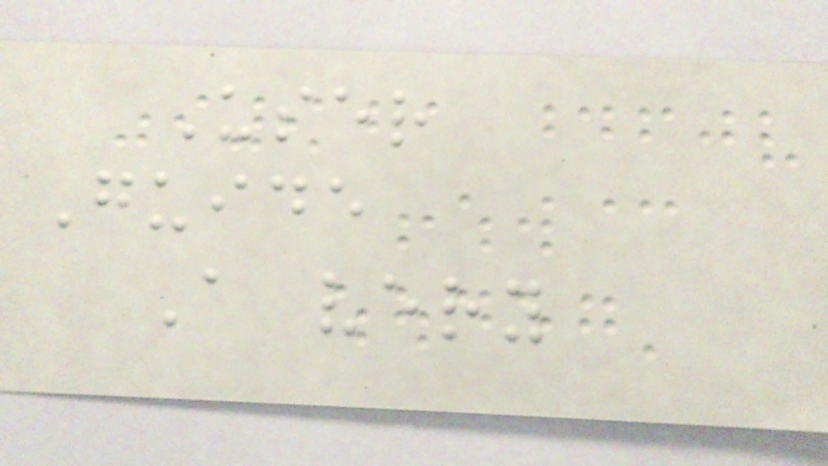User
Guide
A very
